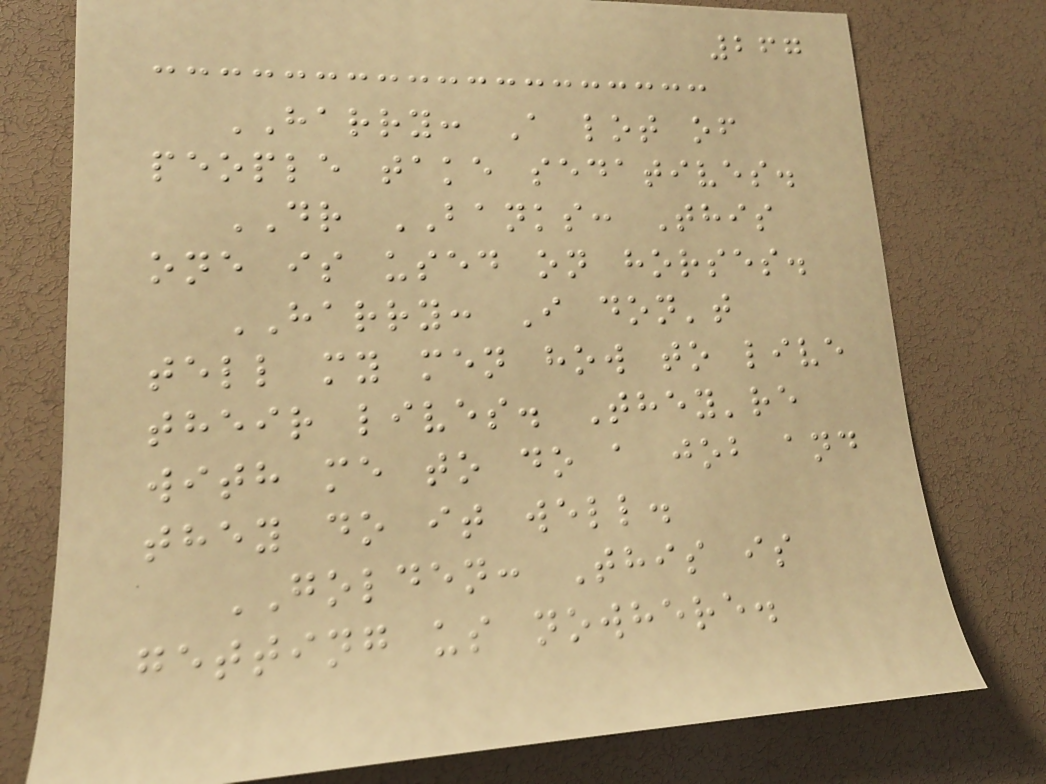267
HARRY: A lot of
people take sedatives.
DR BANKS: This
one is used on horses.
HARRY: I don't
tell my men how to live
their lives. They're
with me to do a job and
they do it well.
GOLDEN: This is
getting us nowhere.
